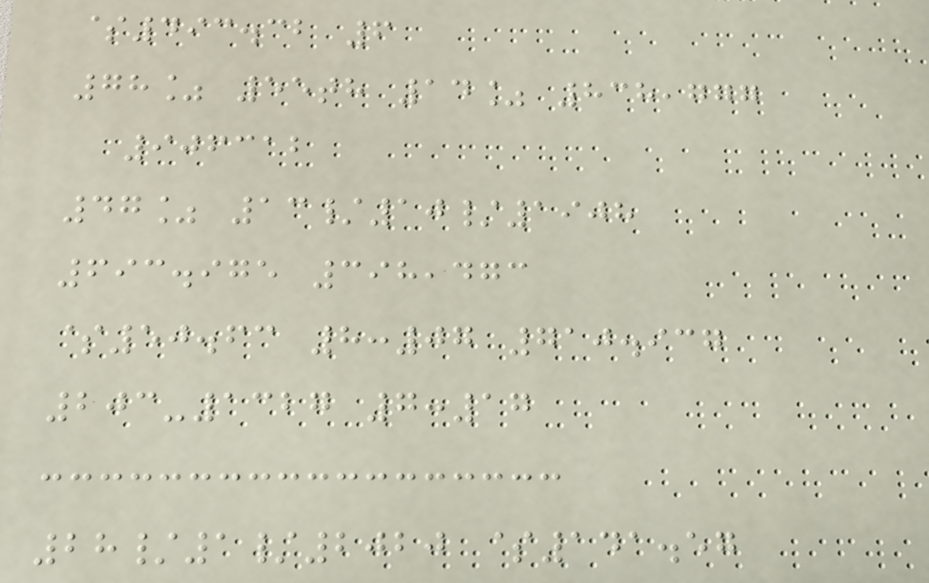$493.32 6
78% 55th 14% 838,777
906312
47% 13/10/1908
693.975 398,473
$50.63 8:07 710.937
203-1327 7:17
28/1/2020 $141.57
